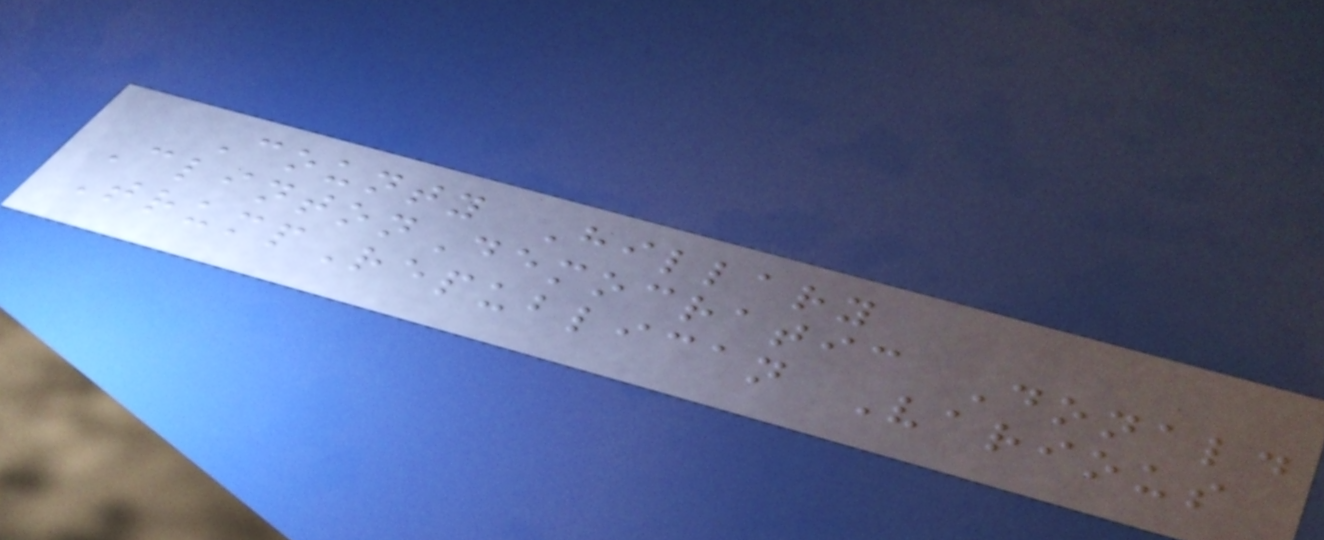County Hillary
ClintonDemocratic Donald
TrumpRepublican Various
